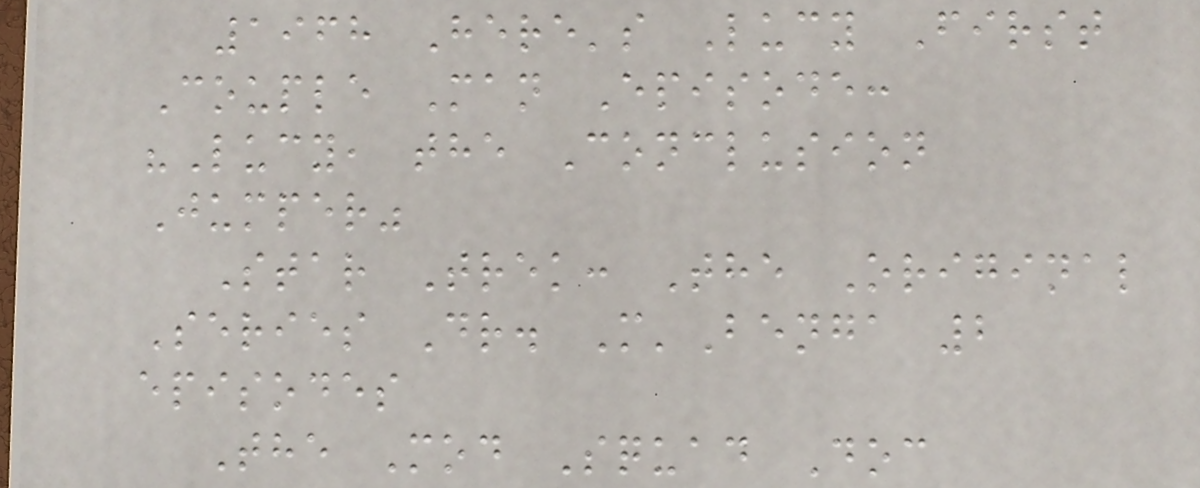1968 Here's Lucy First
Couple Man Episode:
"Lucy, the Conclusion
Jumper"
Star Trek: The Original
Series Dr. M'Benga 2
episodes
The Mod Squad Doc
